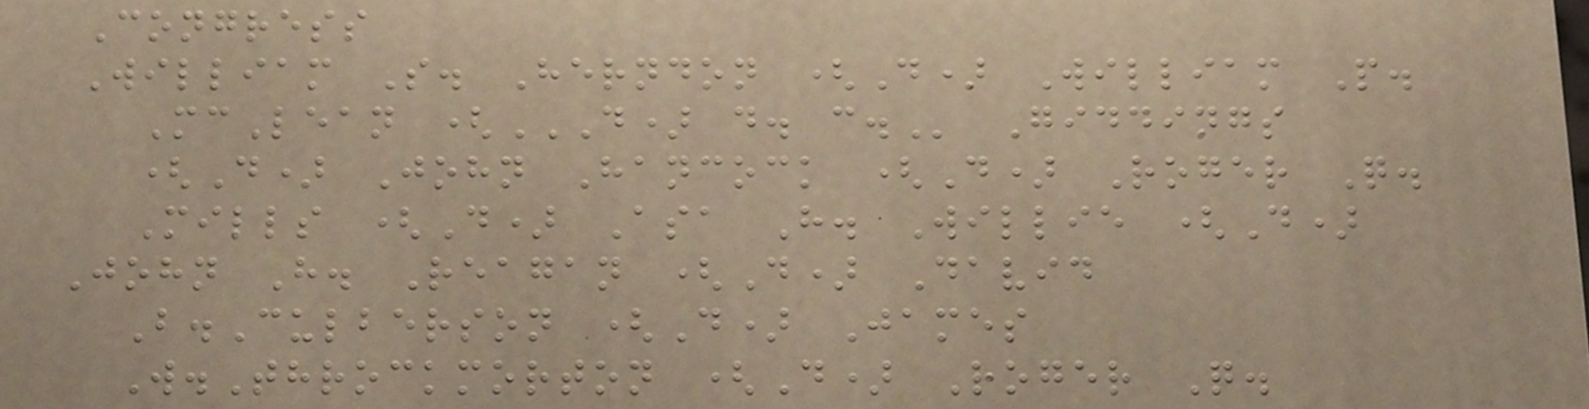Congress
William S. Herndon (D) William P.
McLean (D) D. C. Giddings
(D) John Hancock (D) Roger Q.
Mills (D) Asa H. Willie (D)
John H. Reagan (D) David
B.Culberson (D) James
W.Throckmorton (D) Roger Q.
